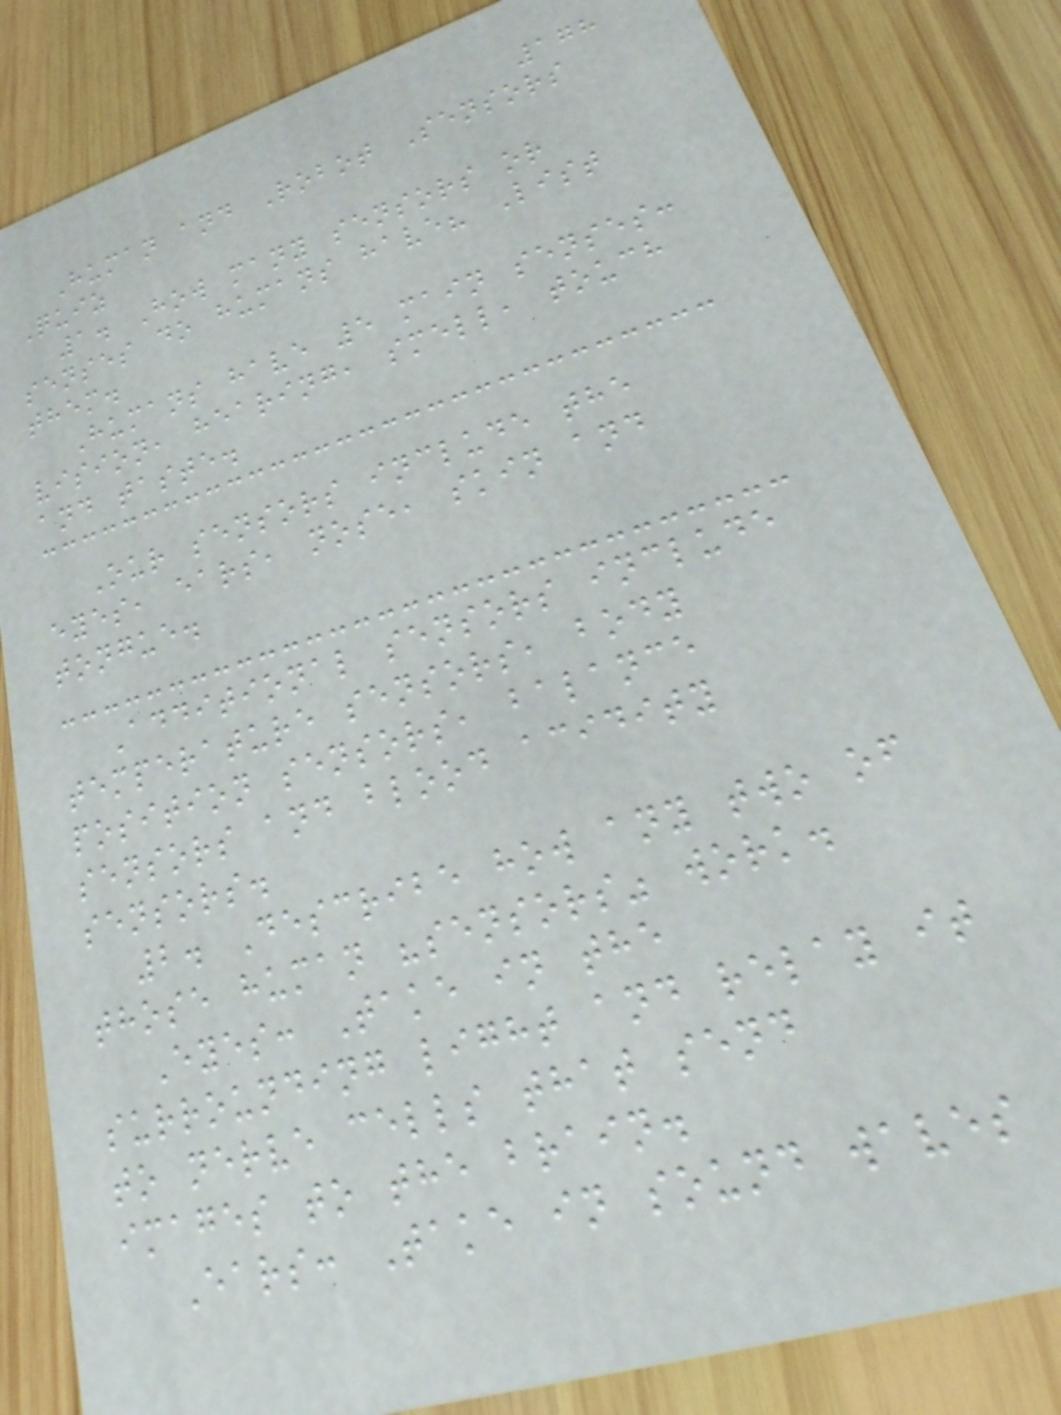178
Human and Robot Sensors
Quiz
1. How many sensors or
senses do humans have? List
them.
Humans have 5 main senses:
vision, hearing, smell, touch
and taste.
Our sensors include the
eyes, ears, nose, skin and
tongue.
Additional sensors include
temperature sensors, body
position sensors, balance
sensors and blood acidity
sensors.
2. Describe how any two of
those human "sensors" work.
Eyes: Take in the
surrounding light and relay it
to nerve cells that send
images to the brain.
Ears: Take in sound waves
